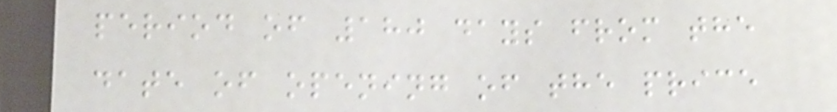period of 180 days from the
date of opening of the price
